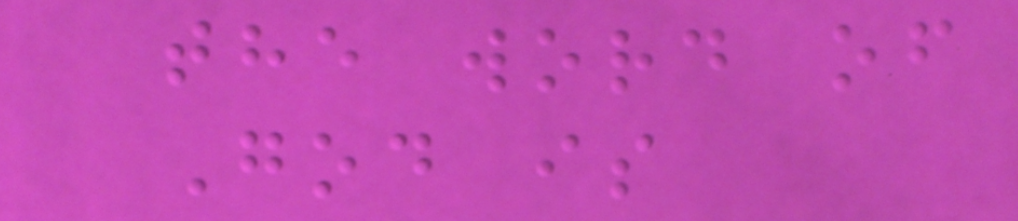the word of
God is
